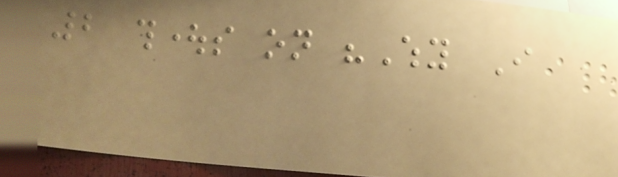2 thoughts on "Why I
